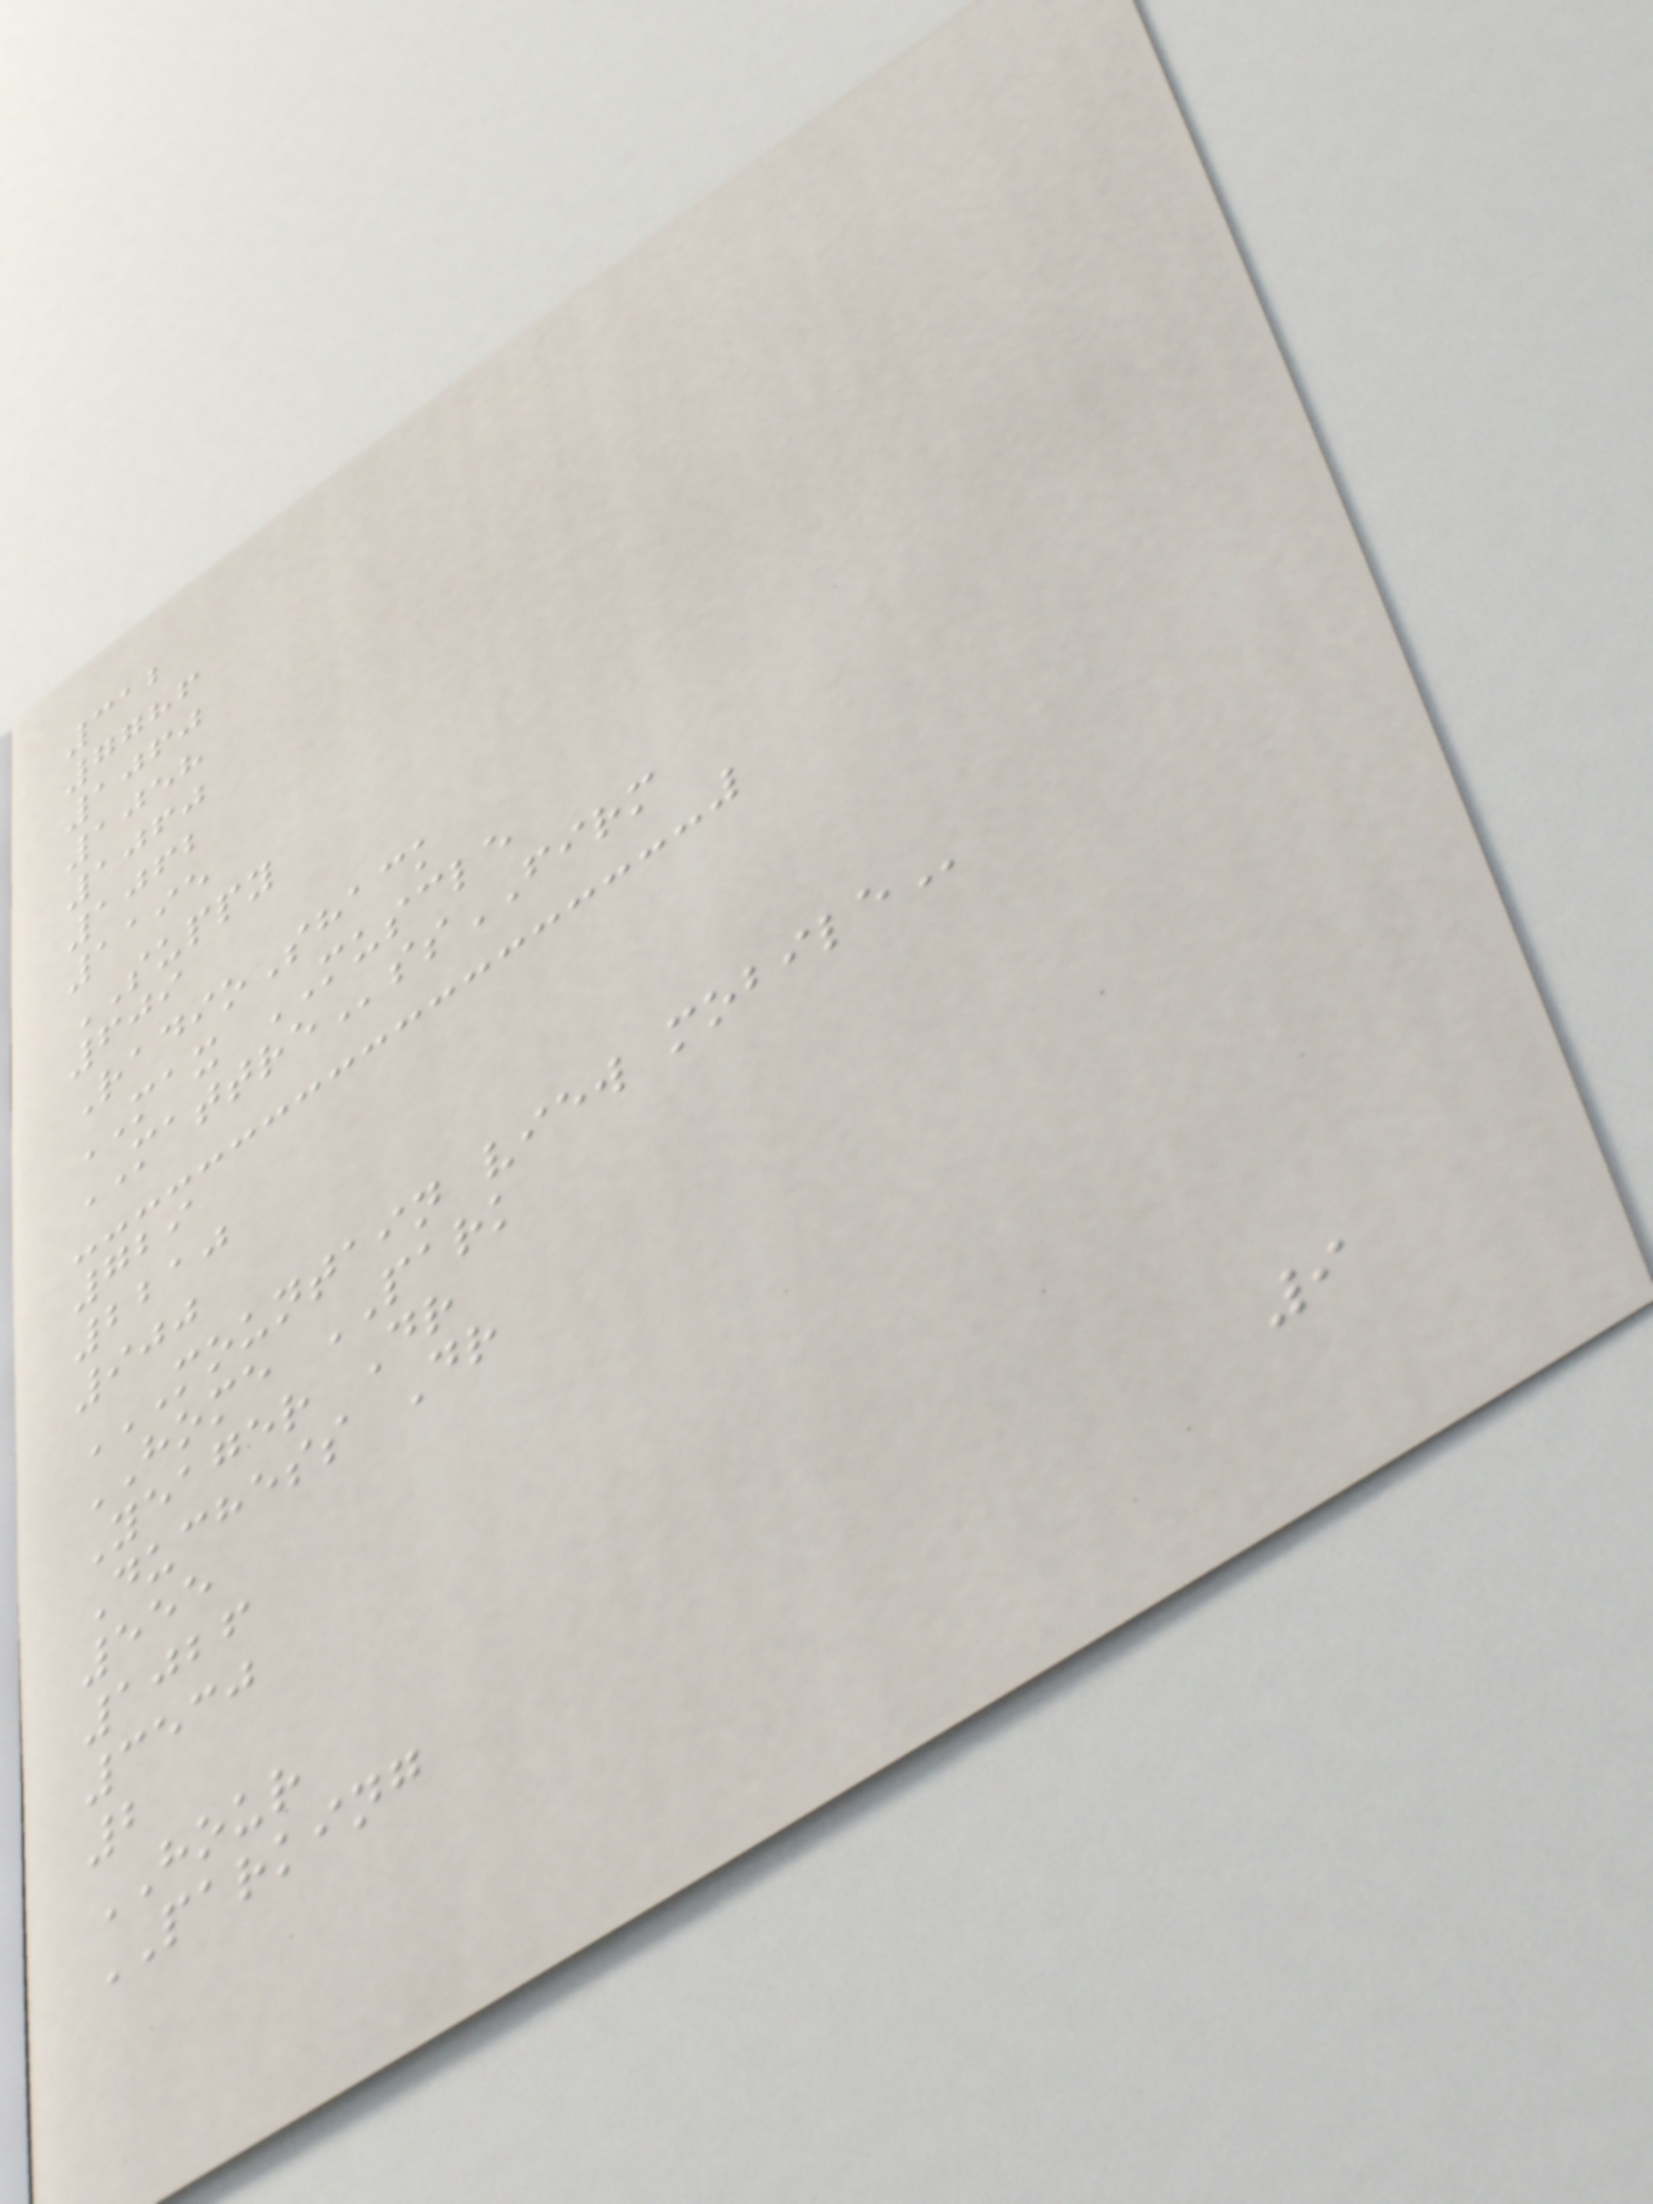312
7786
1060
1058
1060
1062
1195
SUPPY
609
RadioShack
MAX MUSCLE
MATTREssFIRM
729
2210
900
MOUNTAIN VIEW MOBILE
HOME PARK
Yeager Dr
Duchess Dr
555
1026
3530
2
HOUR
PARKING
9
